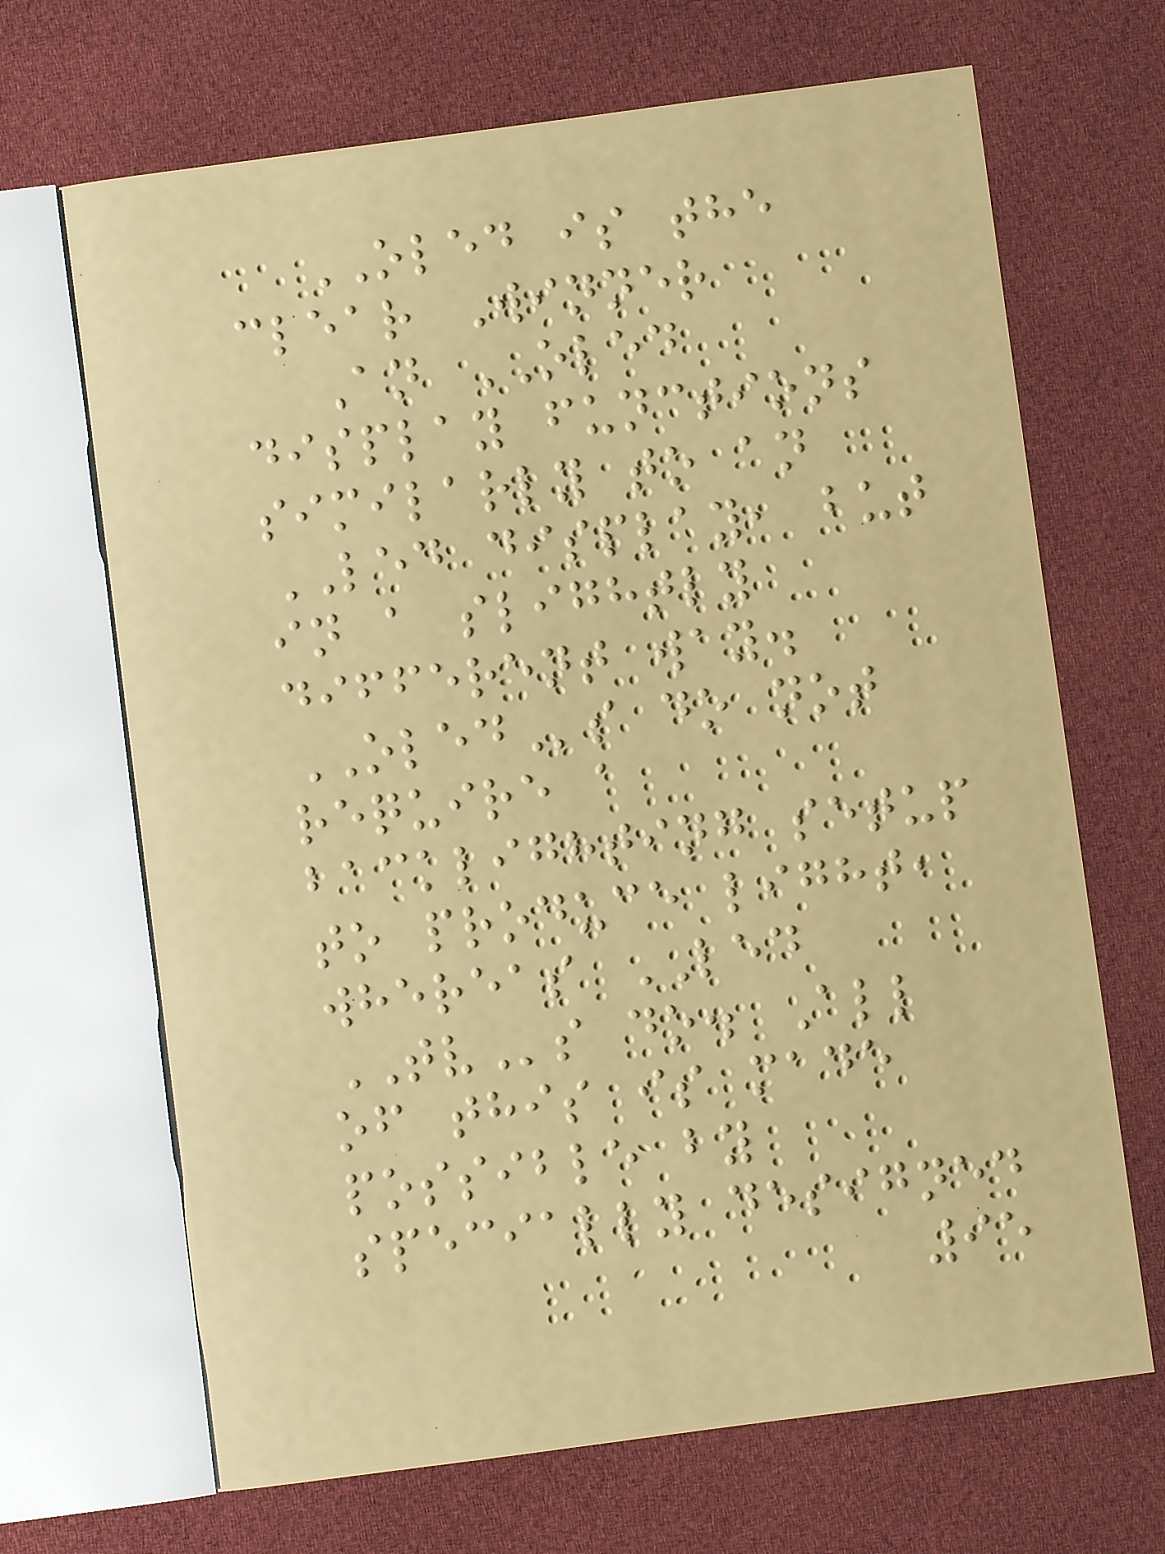OLED is the
clear Winner
An OLED
display functions
similarly to an
LED display, but
in a slightly
different way.
OLEDs do not
require a
backlighting setup
to produce light,
whereas LED
TVs do. All
of this is made
possible by
specially designed
95
